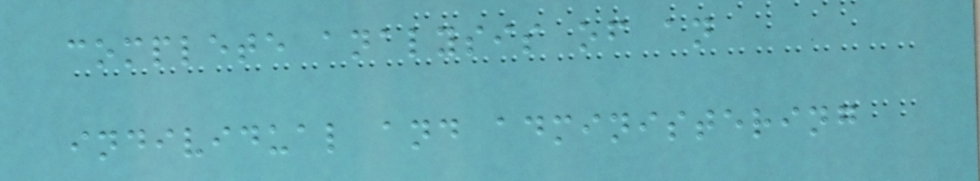complete analysis of an
individual and administering
